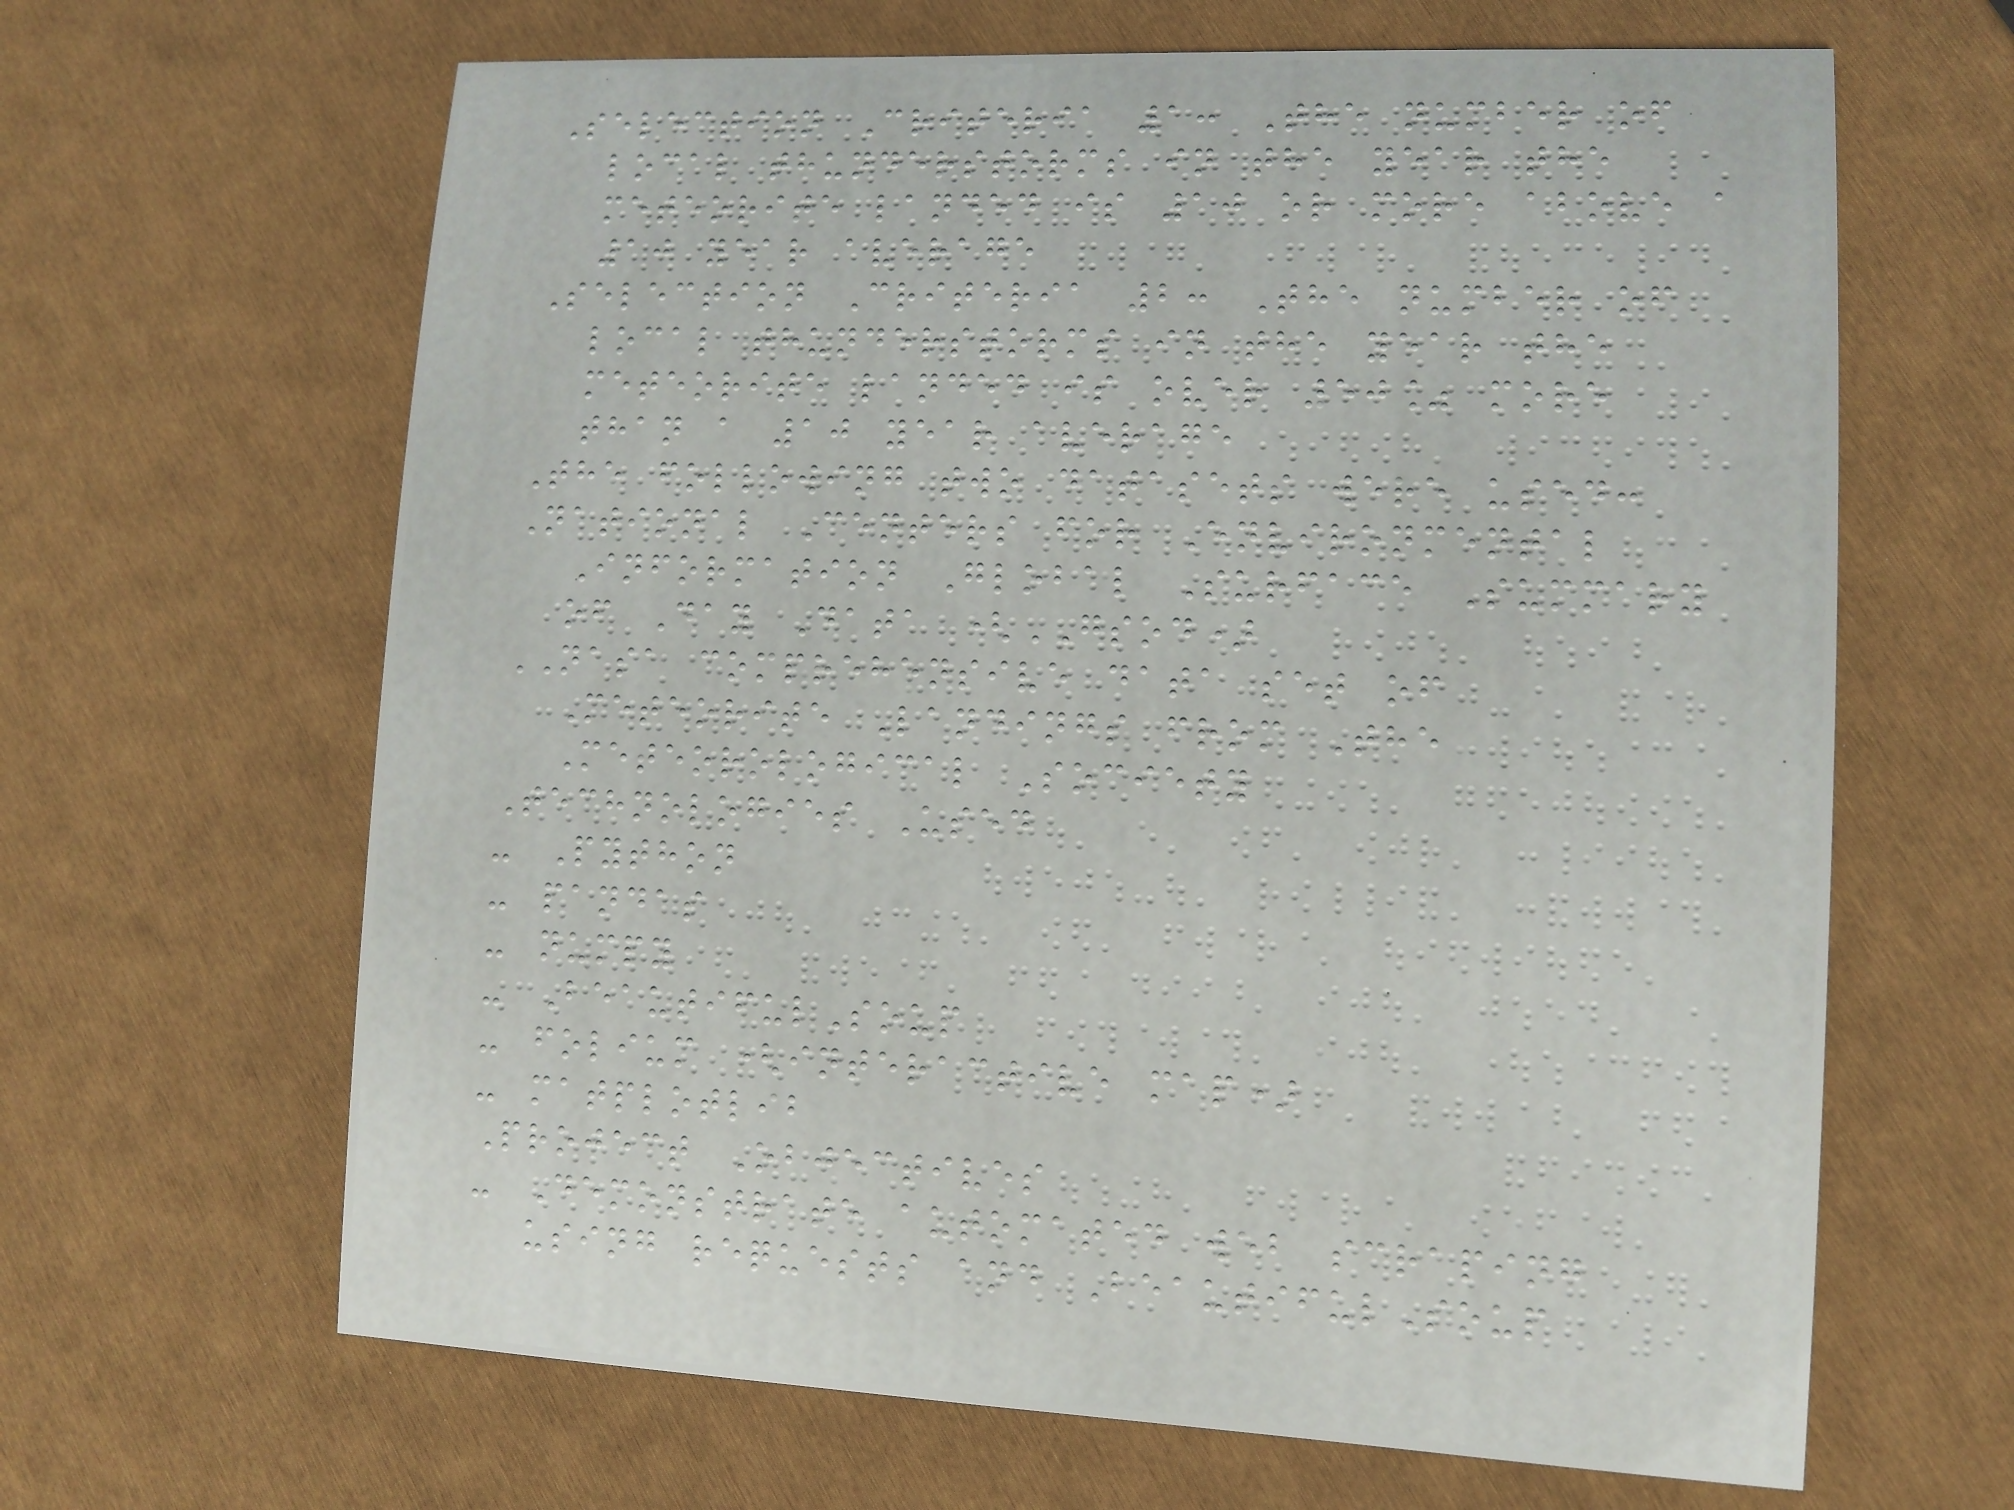Selection Criteria 1: The number of
local thunderstorms in the year the
meteorite landed is 10 or more above a
10 year average
Selection Criteria 2: The number of
local thunderstorms in the year the
meteorite landed is over 50% more
than a 10 year average
The following two datasets were used:
National Centers for Environmental
Information Global Surface Summary
of Day Data (GSOD)
NASA comprehensive data set of
Meteorite Landings from The
Meteorological Society
Technologies Used
- Python
- pandas
- numpy
- BeautifulSoup
- folium (interactive map)
- matplotlib
Project Objectives
- Demonstrate automated web scraping
using requests and BeautifulSoup
